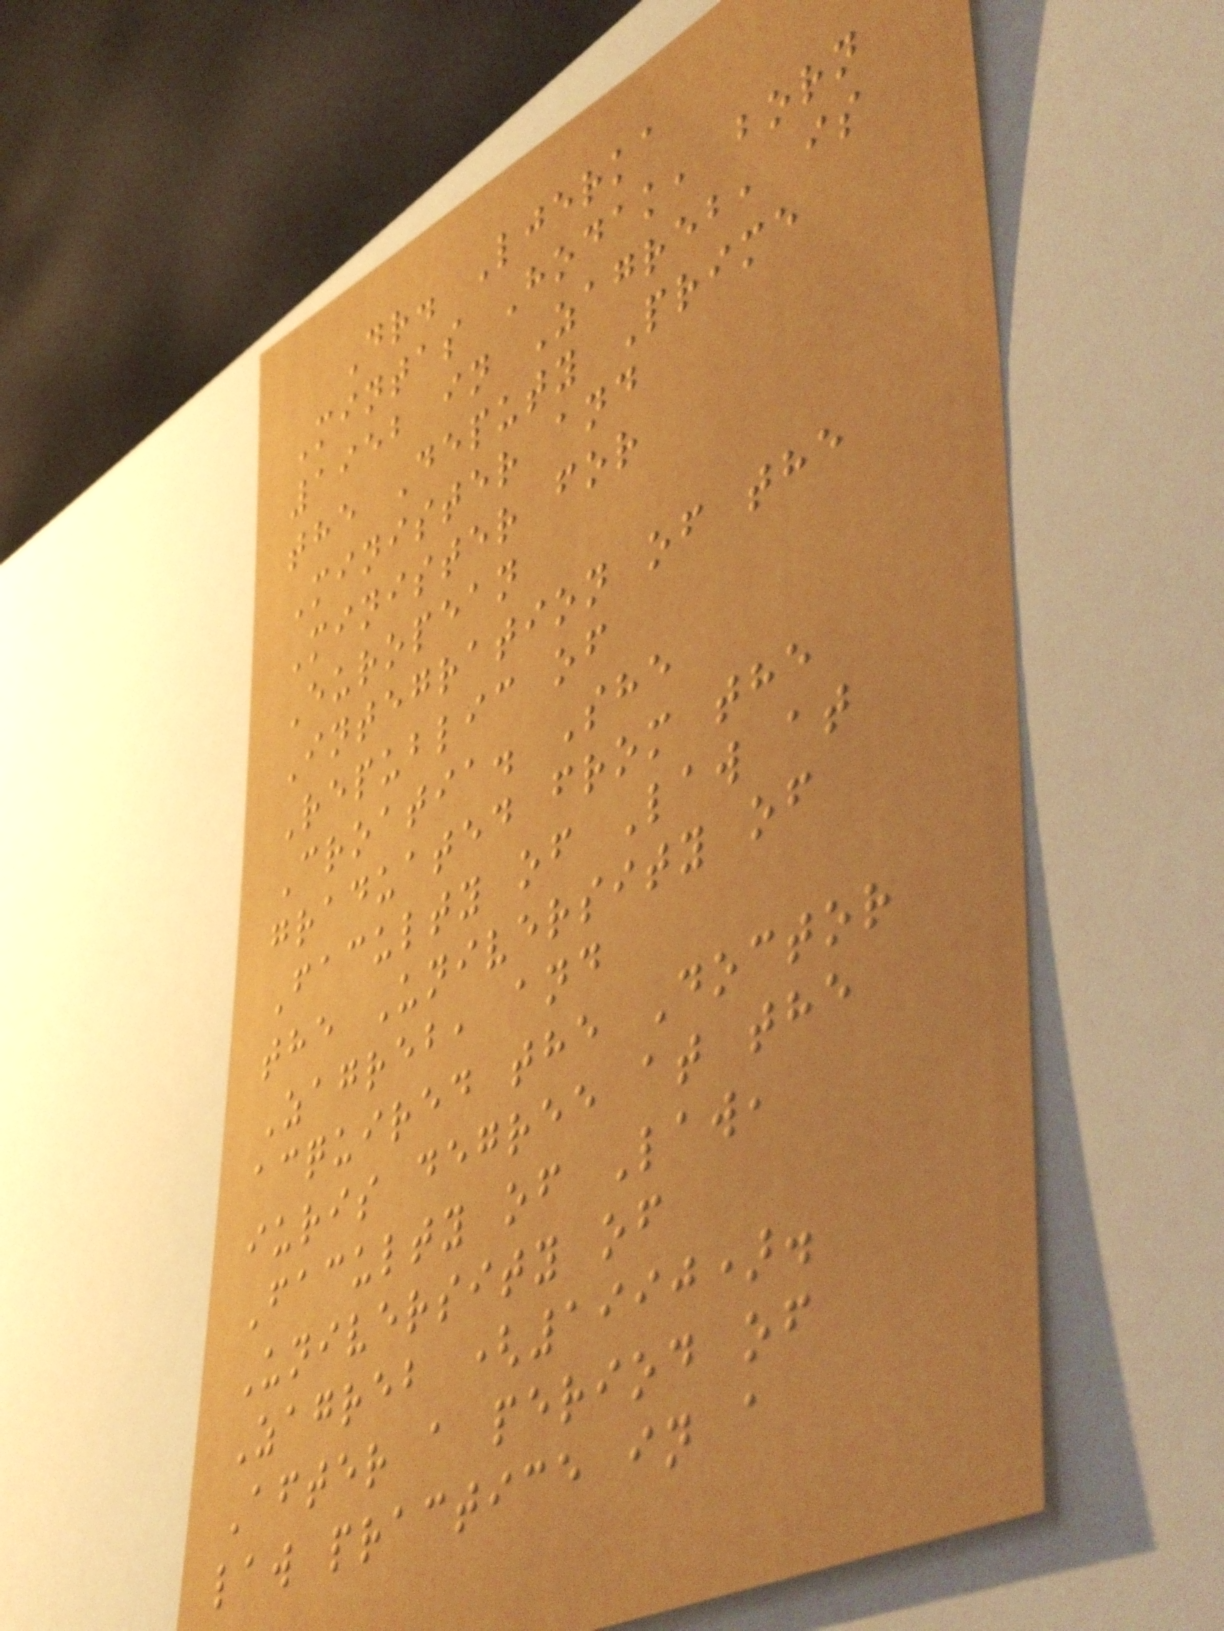Dr. Ljerka
Mintas Hodak, born
1952 in Zagreb, is
the Deputy Prime
Minister and
Minister for
European
Integration of the
Republic of
Croatia. She
graduated from the
Faculty of Law at
the University of
Zagreb, and
acquired the Doctor
iuris degree at the
Faculty of Law,
University of
Zagreb (1990).
After a period of
law practice in a
